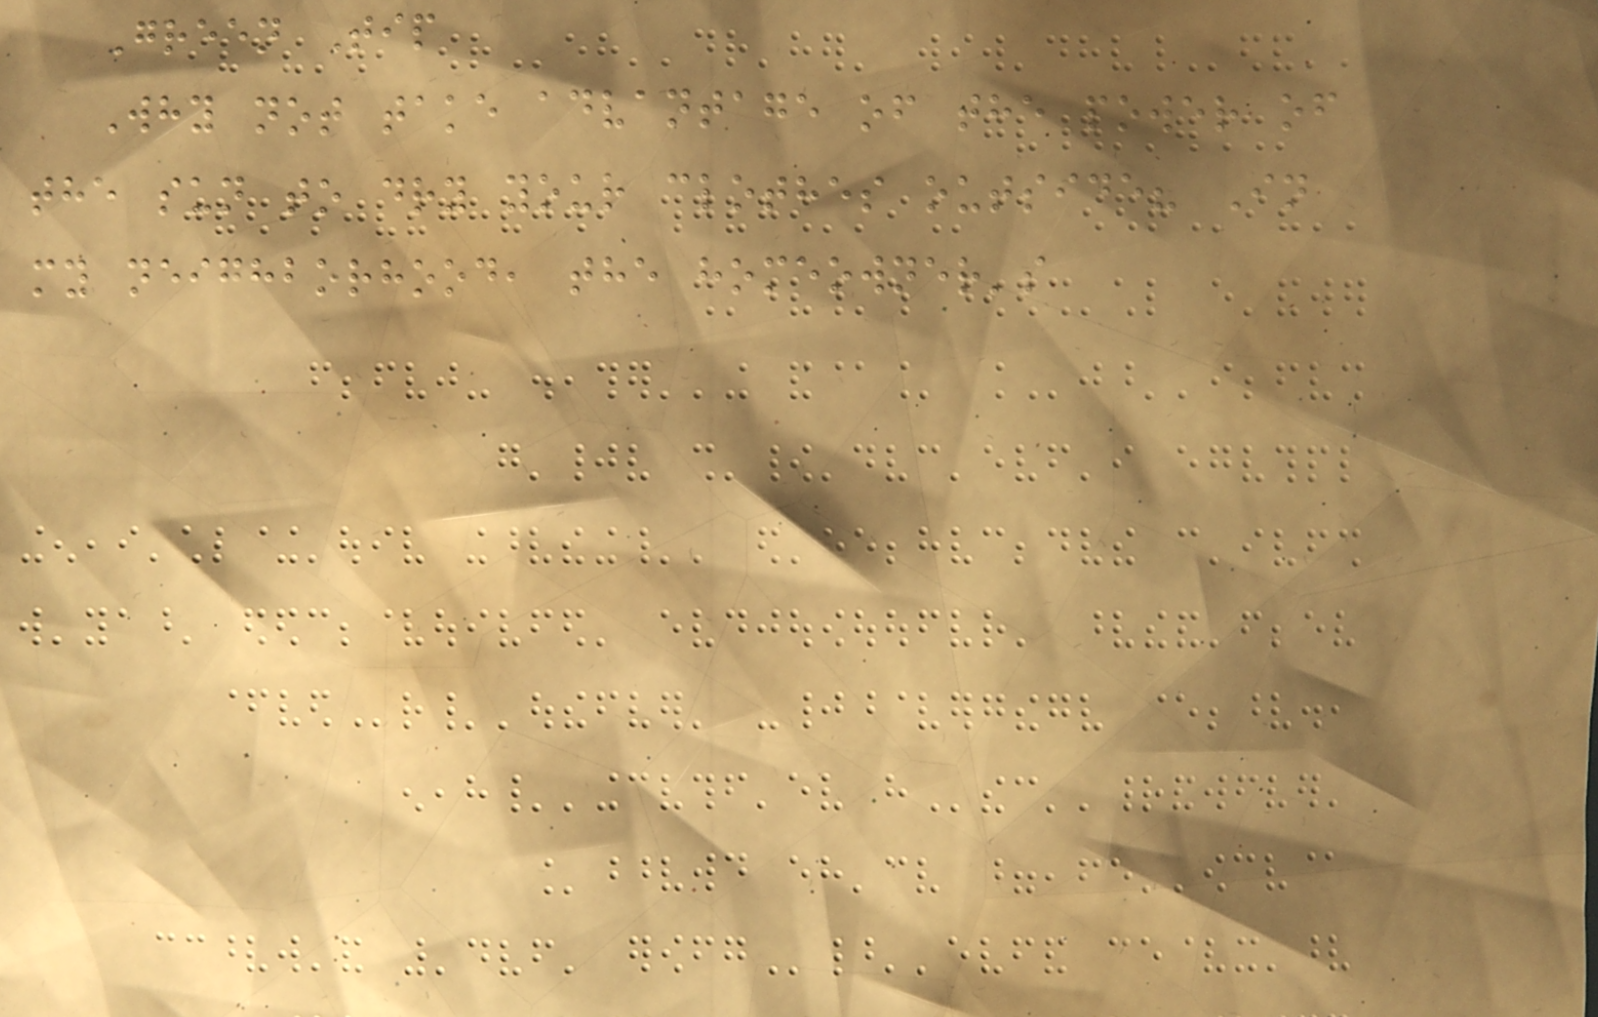Green Tip
Why not take advantage of the power of
the sun to dry your clothes outside? In
my neighborhood, the homeowner's
